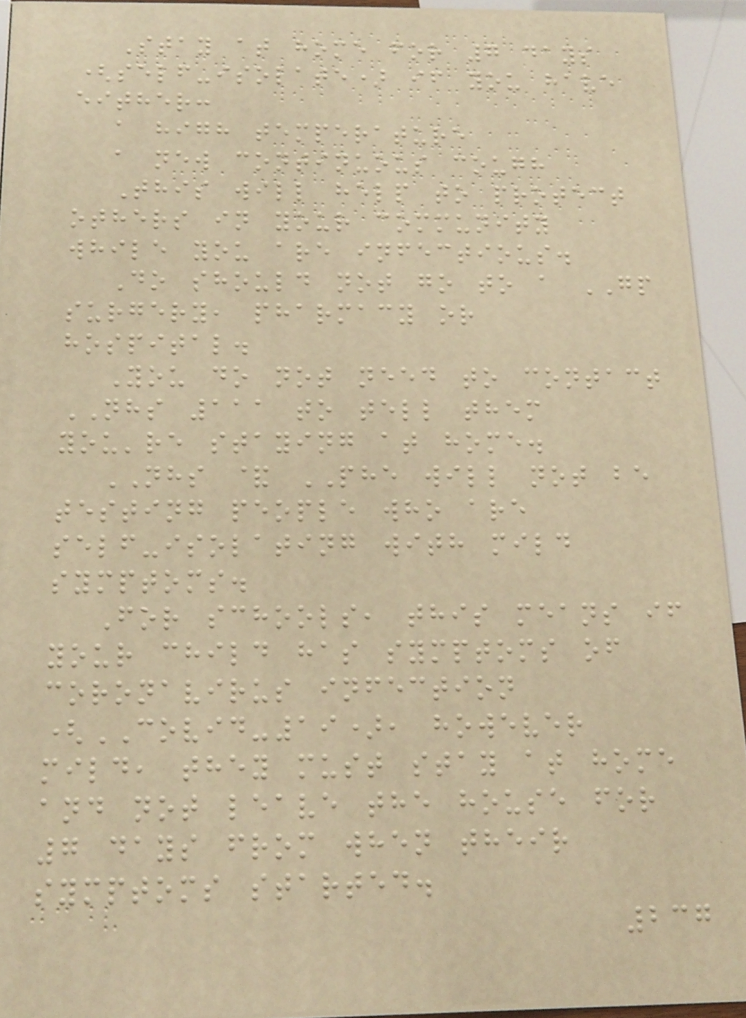Stay at home for 7 days
(self-isolate) if you have
either:
a high temperature
a new continuous cough
This will help to protect
others in your community
while you are infectious.
Do should not go to a GP
surgery, pharmacy or
hospital.
You do not need to contact
NHS 111 to tell them
you're staying at home.
NHS & PHE will not be
testing people who are
self-isolating with mild
symptoms.
For schools, this means if
your child has symptoms of
coronavirus infection
(COVID-19), however
mild, they must stay at home
and not leave the house for
7 days from when their
symptoms started.
237
